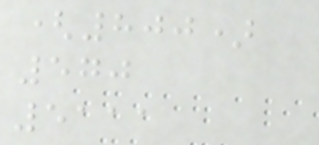(800)
570
5111
